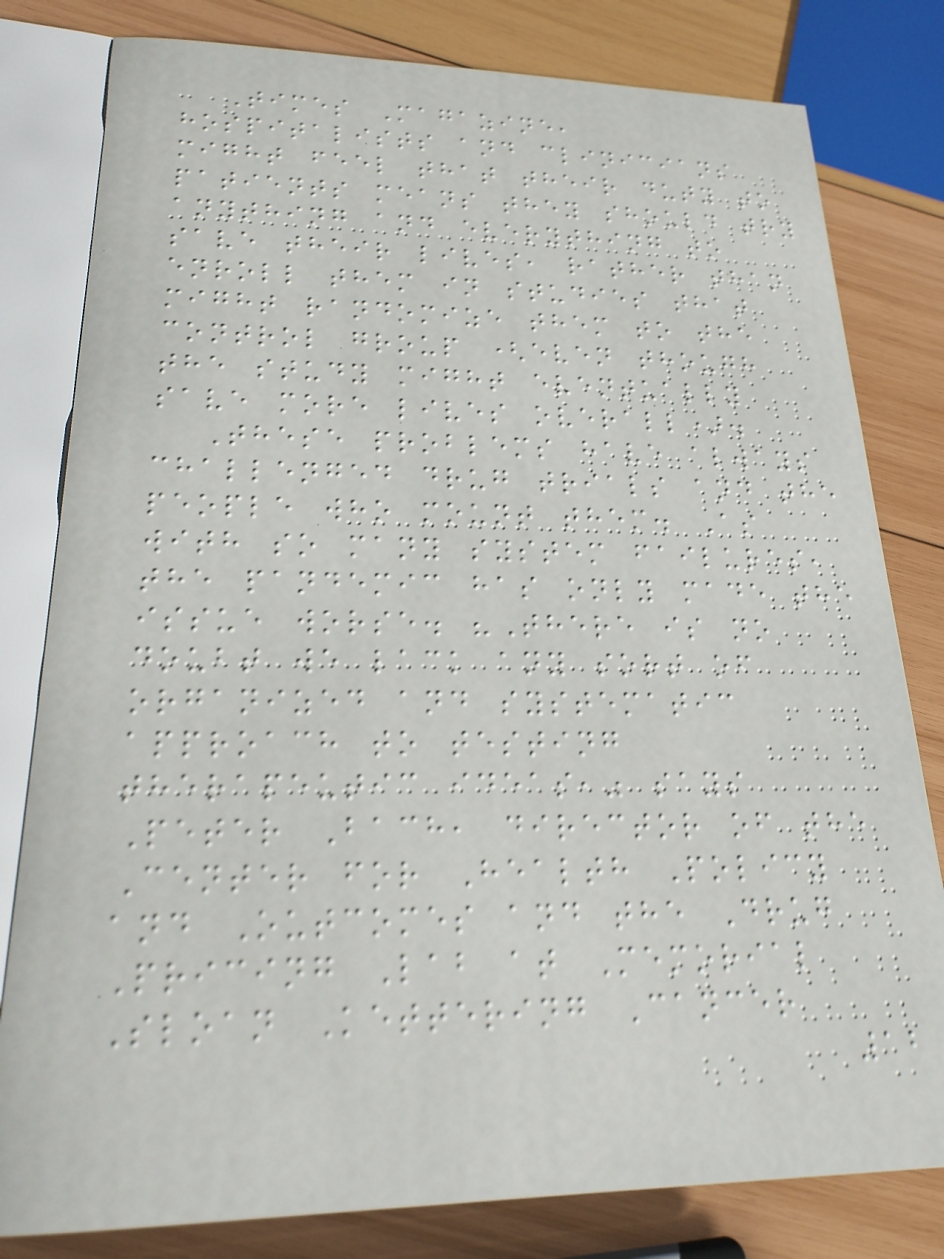Times Magazine,
hospitalists and clinicians
might feel that their duty to
patients means they should try
anything and everything to
save their lives, rather than
enroll them in studies that
might randomize them to the
control group (even though
the study might eventually
save more lives overall).
These problems have always
challenged drug trials and the
people who mount them. As
with so many system failures,
the pandemic has only made the
issue worse. "There is no
doubt we lack any sort of
organized and systematic
approach to testing
therapeutic ideas," says
Peter Bach, director of the
Center for Health Policy
and Outcomes and the Drug
Pricing Lab at Memorial
Sloan Kettering Cancer
12
